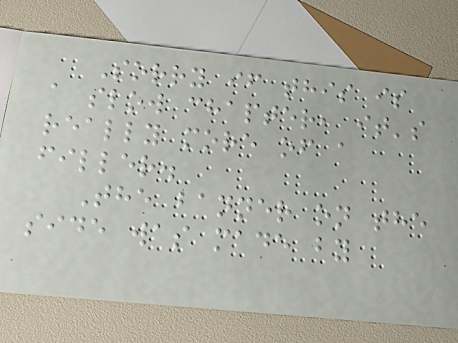Sorry if this is
a slow chapter, it's
really more of a
filler.
The banner on the
side was made by
